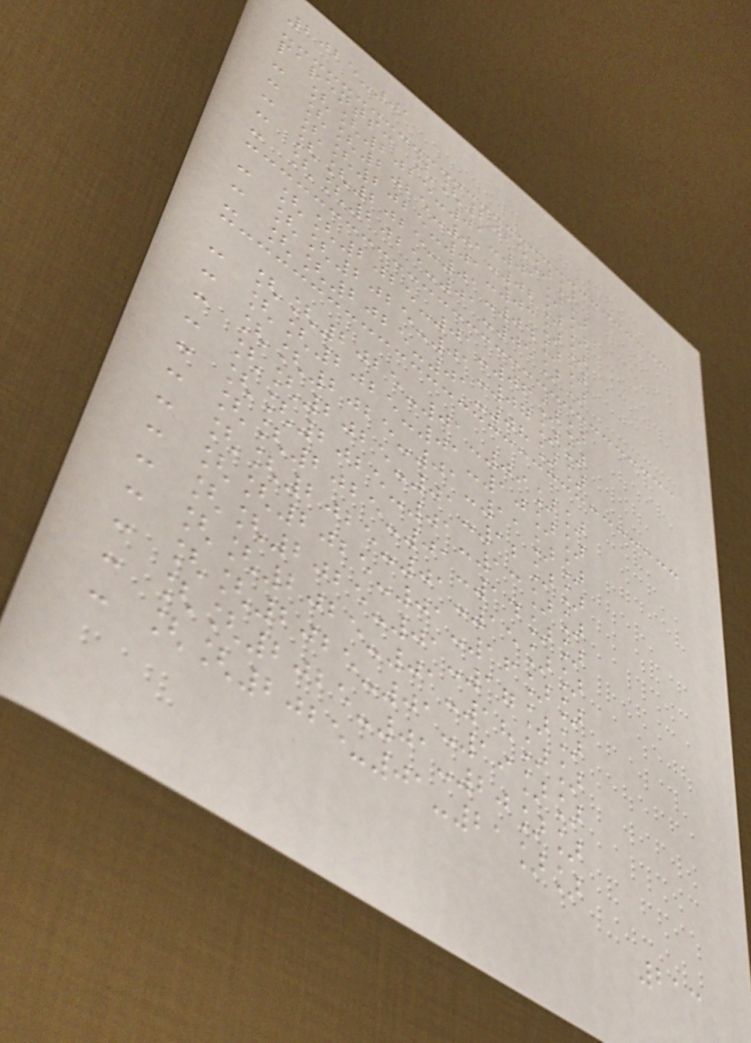2025-01
parents: [[2025]]
- [[2025-01-01]]
- [[2025-01-02]]
- [[2025-01-03]]
- [[2025-01-04]]
- [[2025-01-05]]
- [[2025-01-06]]
- [[2025-01-07]]
- [[2025-01-08]]
- [[2025-01-09]]
- [[2025-01-10]]
- [[2025-01-11]]
- [[2025-01-12]]
- [[2025-01-13]]
- [[2025-01-14]]
- [[2025-01-15]]
- [[2025-01-16]]
- [[2025-01-17]]
- [[2025-01-18]]
- [[2025-01-19]]
- [[2025-01-20]]
- [[2025-01-21]]
213
